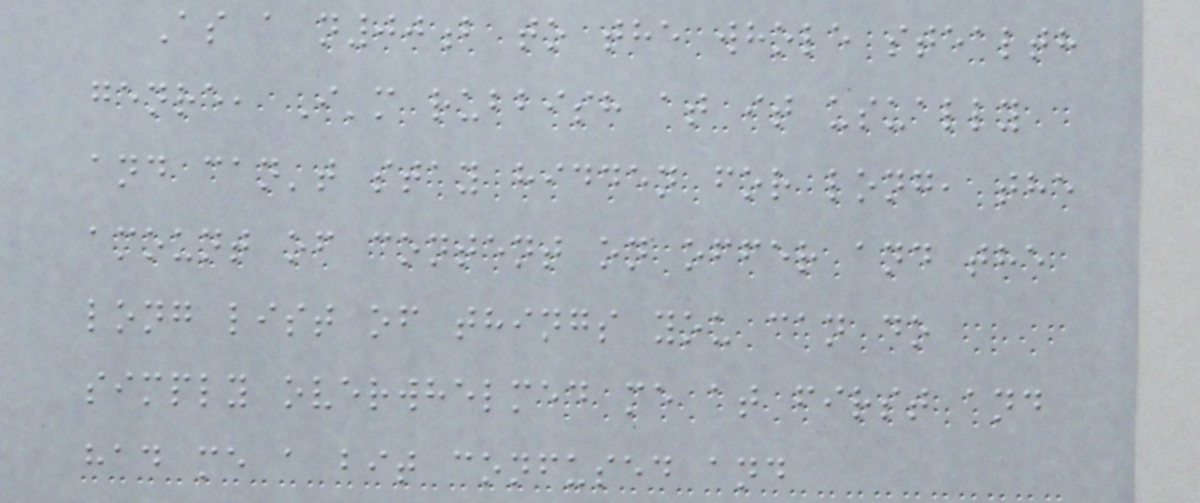As a n00b to the whole stealth
genre, I'm rubbish at it usually
and can't stay hidden for long, the
amount of content on offer and the
long list of things you can do
simply overwhelmed me at first and
had me a bit confused and
